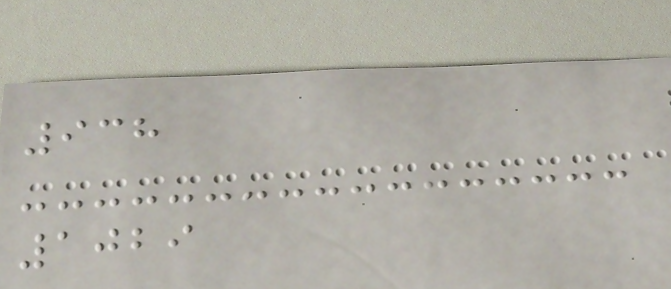938
1029
